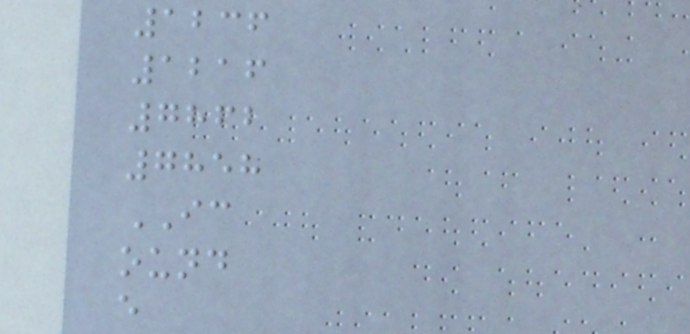1236
1216
7862
7858
IC
ound
e
